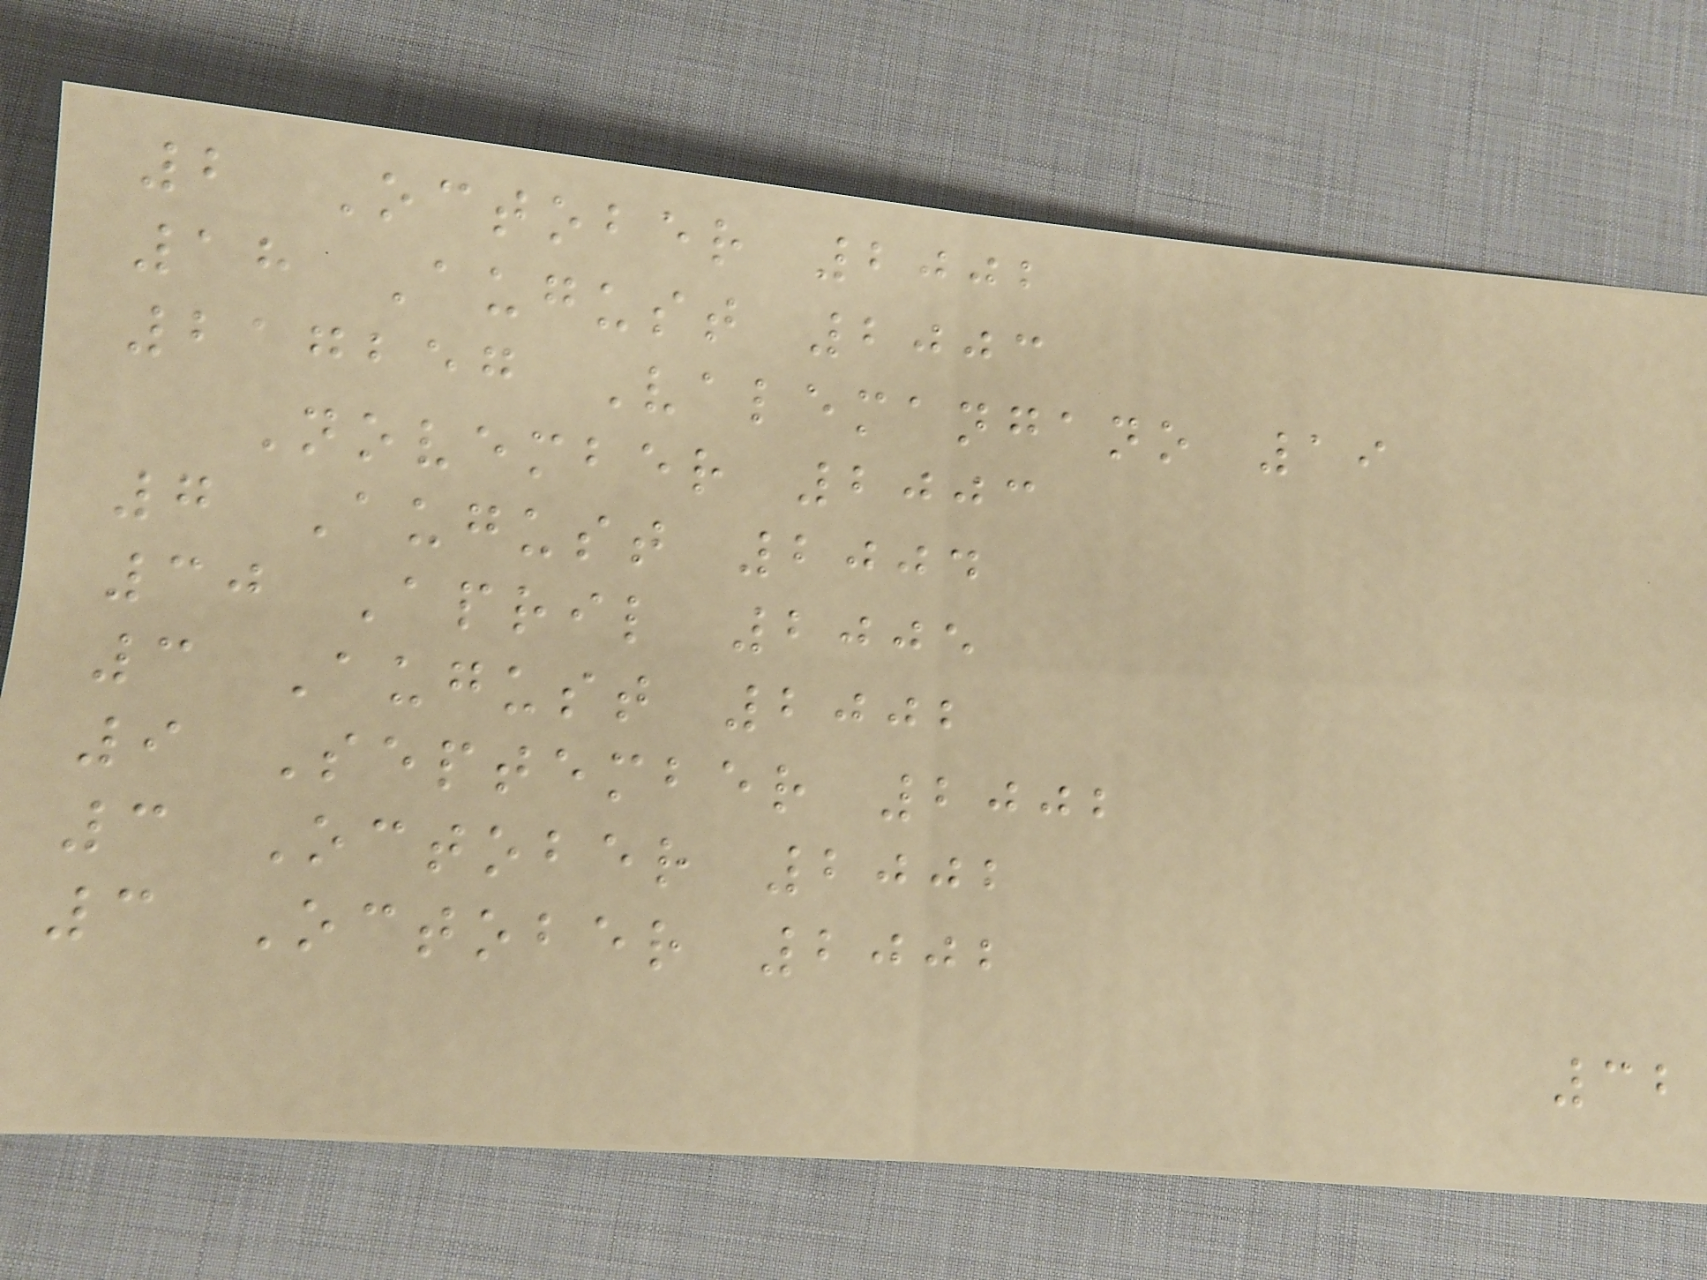2 October 2002
18 August 2003
217257 Valemangano 19
November 2003
7 August 2004
30 April 2005
3 August 2002
9 September 2002
3 October 2002
3 October 2002
32
